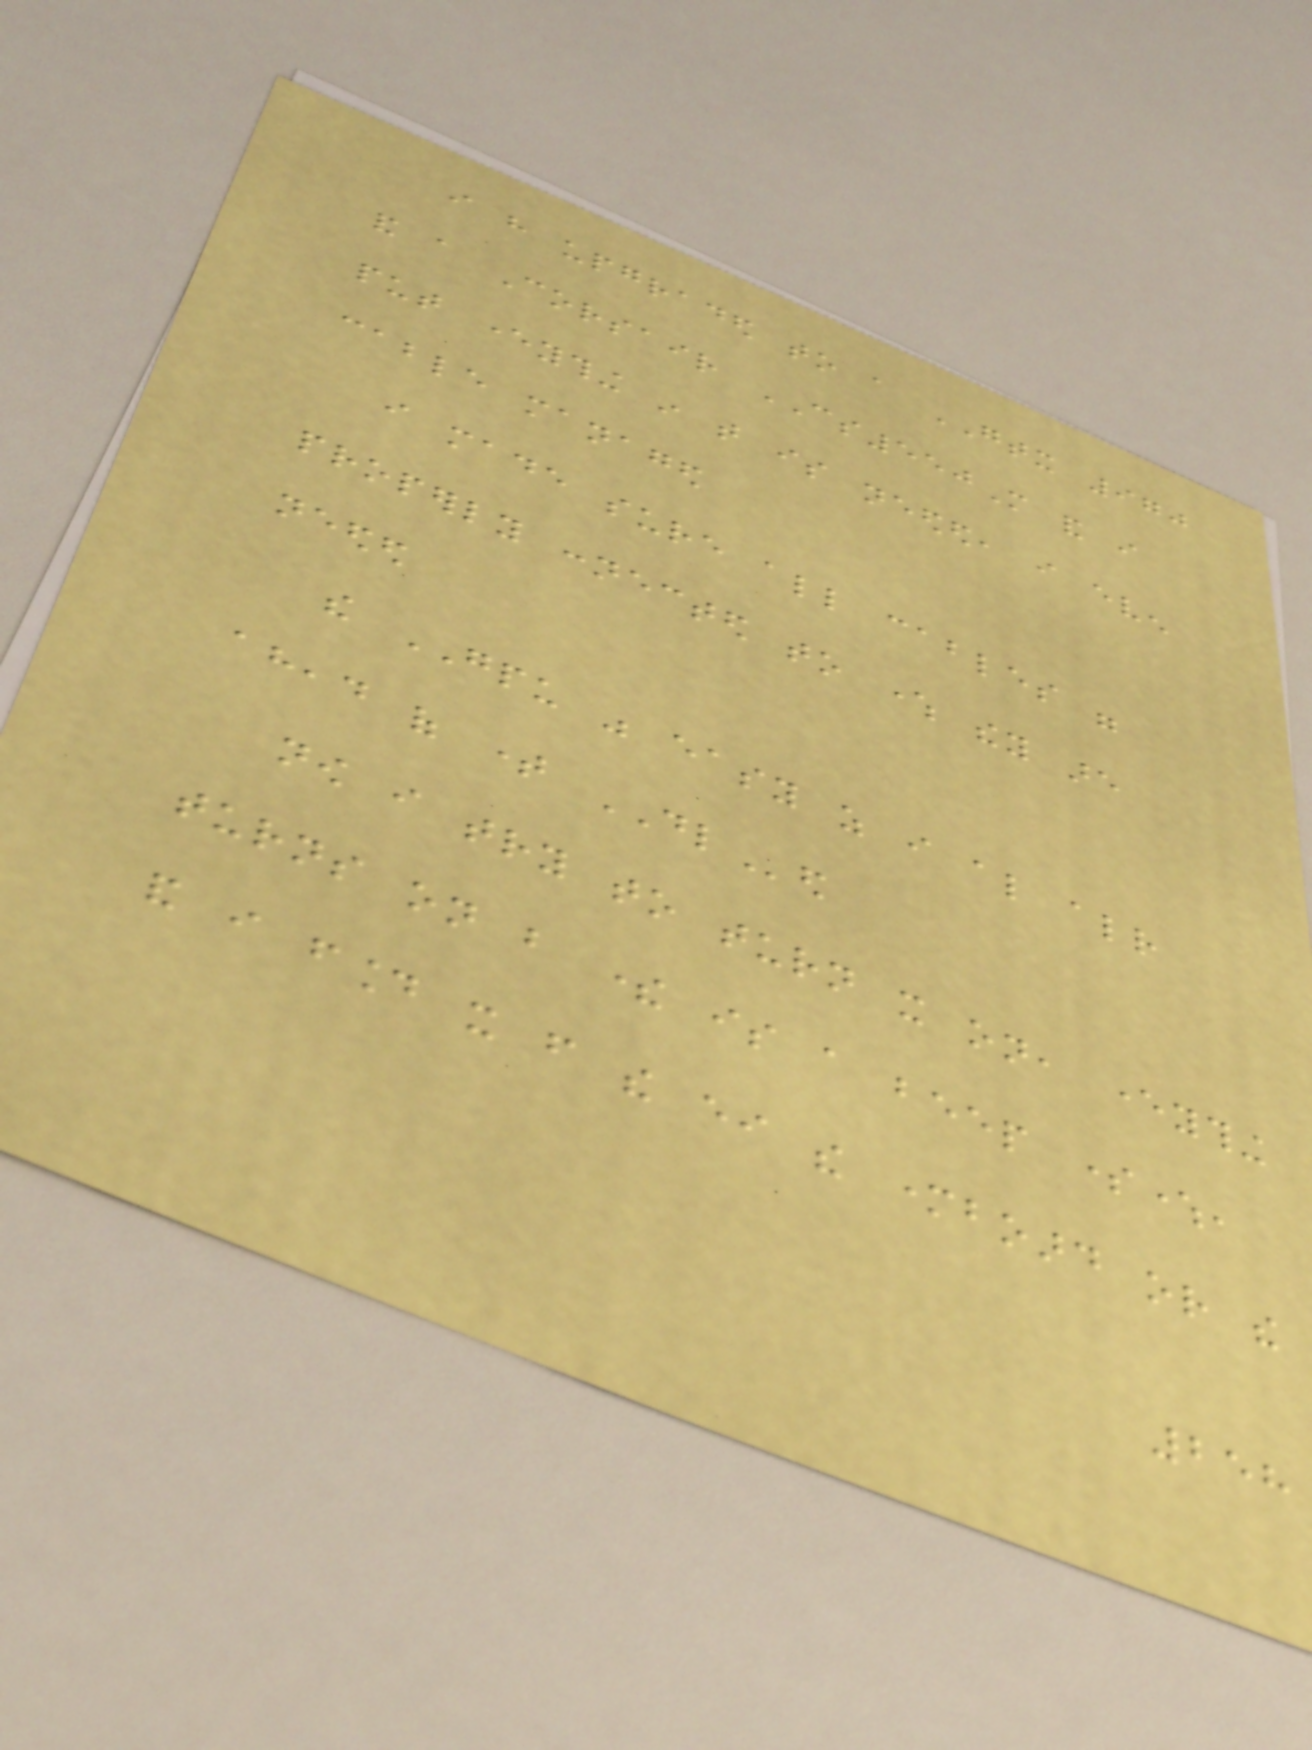i have upgraded to a GTX 970
and a Corsair CS550M and i
put everything in that is needed, i even
cable managed
i made sure all cables were
properly connected to where they are
needed
the GPU was easy as i also already
ahead of time DLed
now i try to turn it on, everything
turns on but there is a beep somewhere,
and i found it from the either the motherboard or the
258
